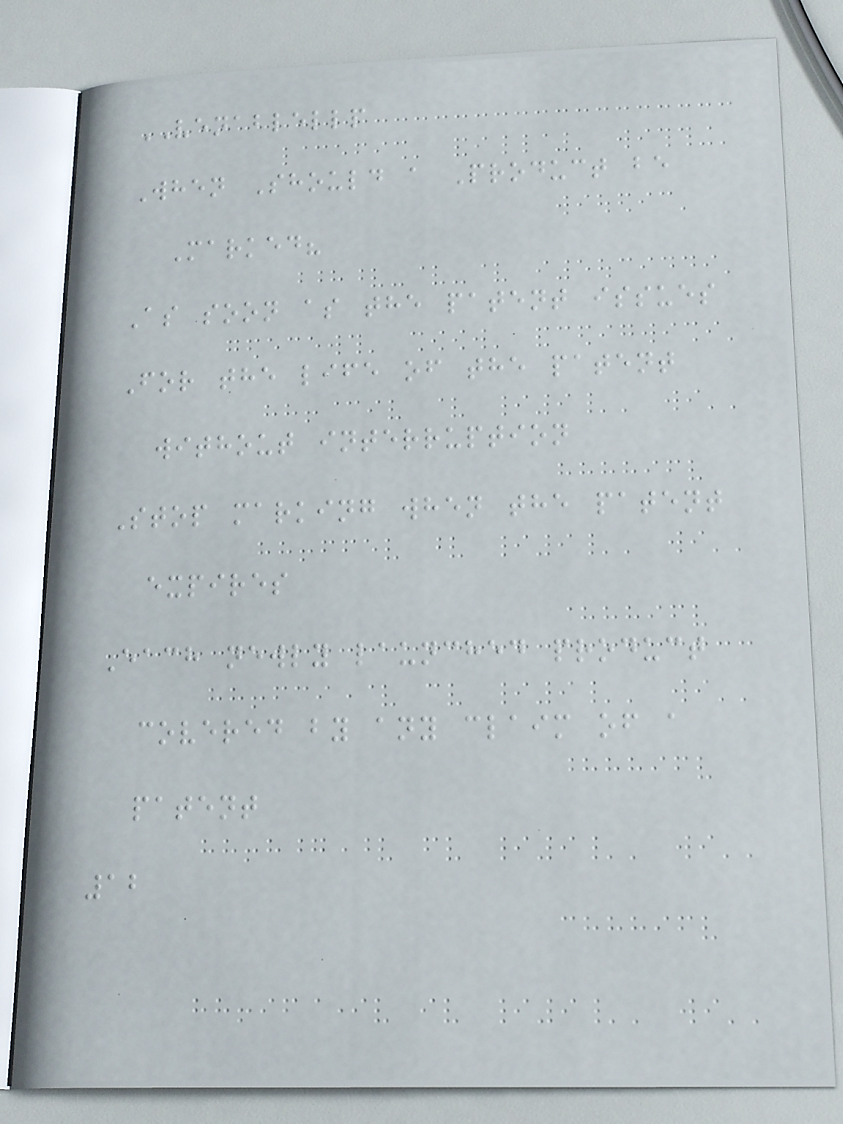VENABLELLP
When Should a Product be
Marked?
As soon as the patent issues
For the life of the patent
without interruption
Stop marking when the patent
expires
Each newly launched product
covered by any claim of a
patent
12
